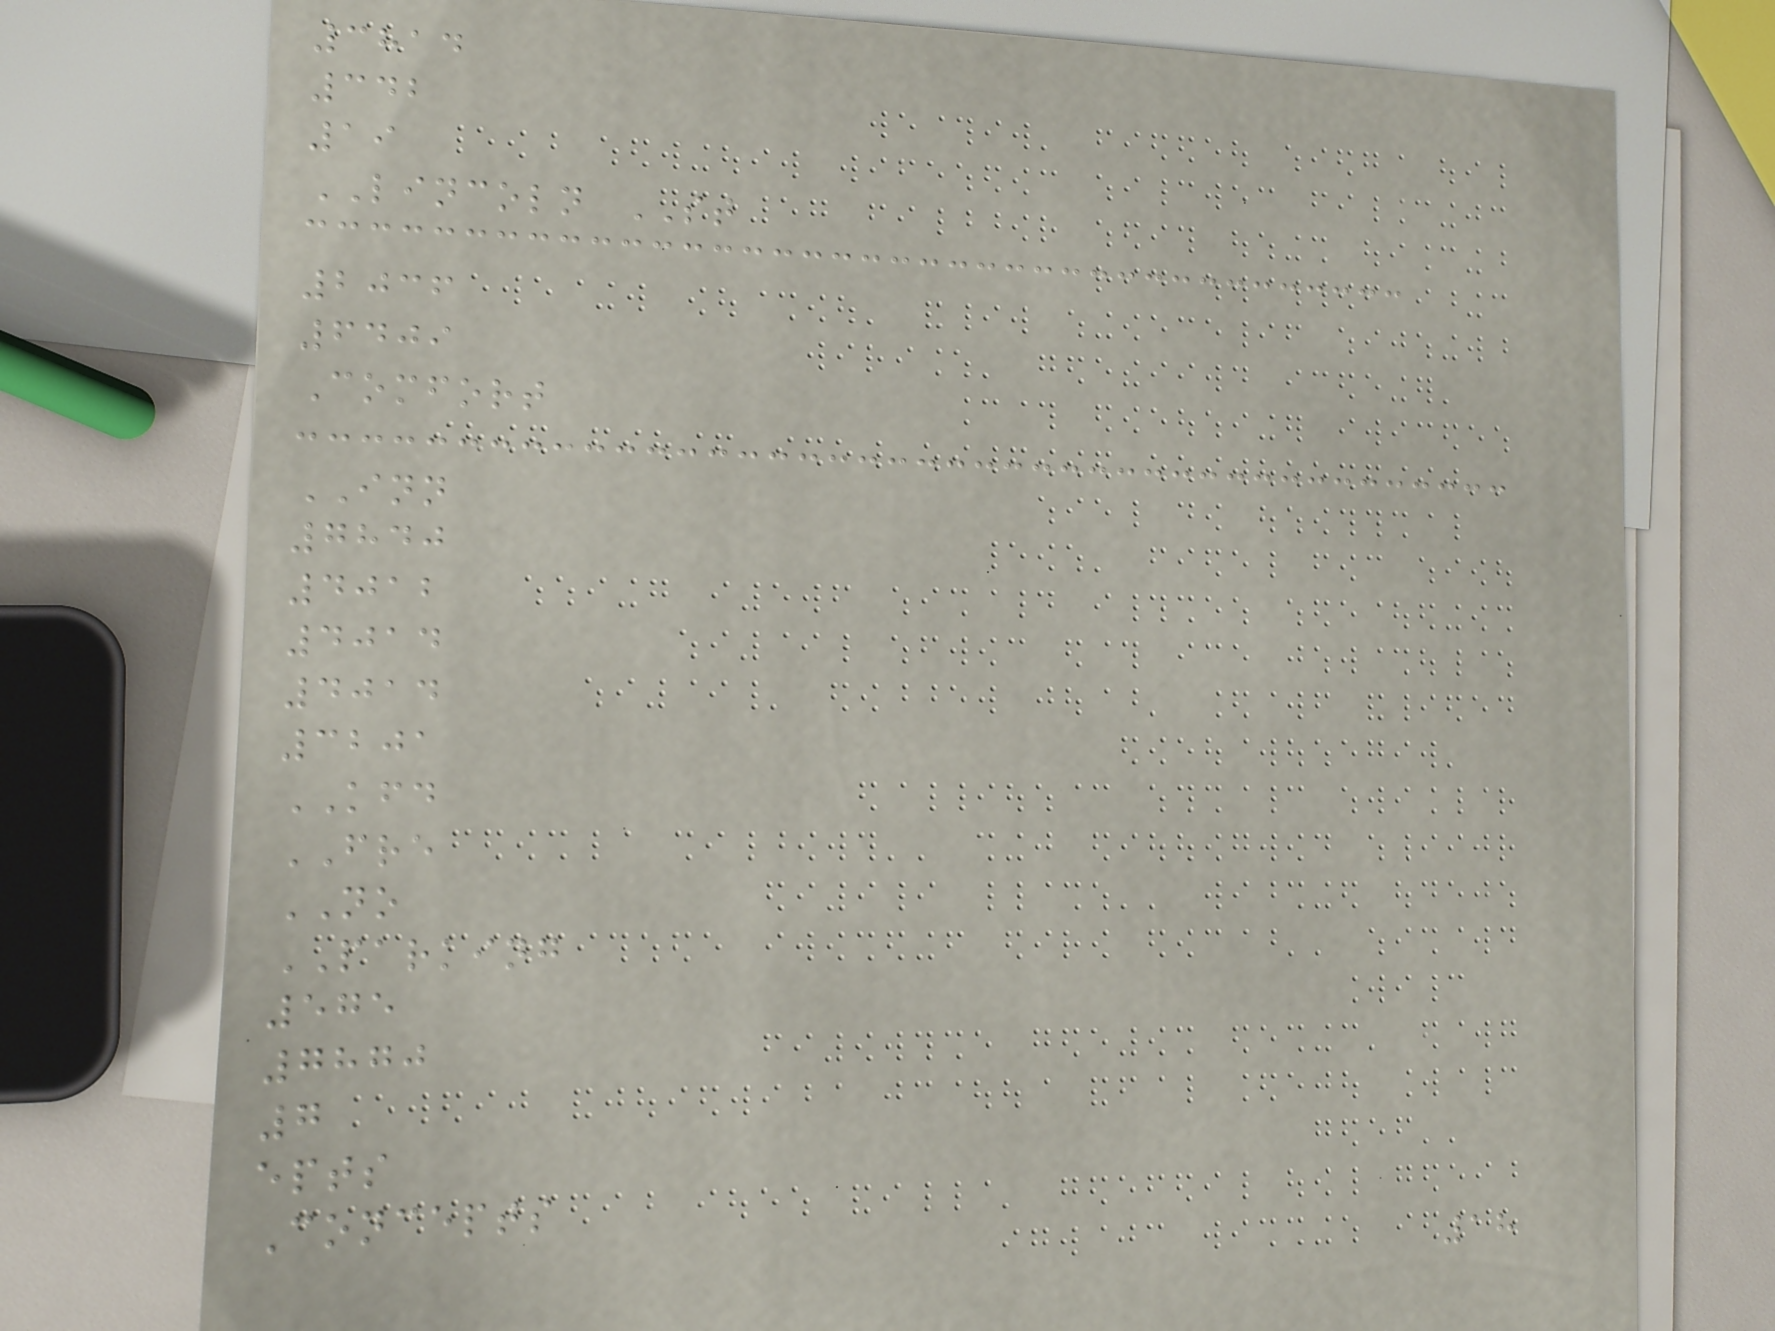3814
342
19
LINCOLN ST
2036
6409
Comfort
INN
7840
4012
4014
4014
3201
KFD
FRE
NO
PARKING
575
7870
7
epts
Concepts
18
